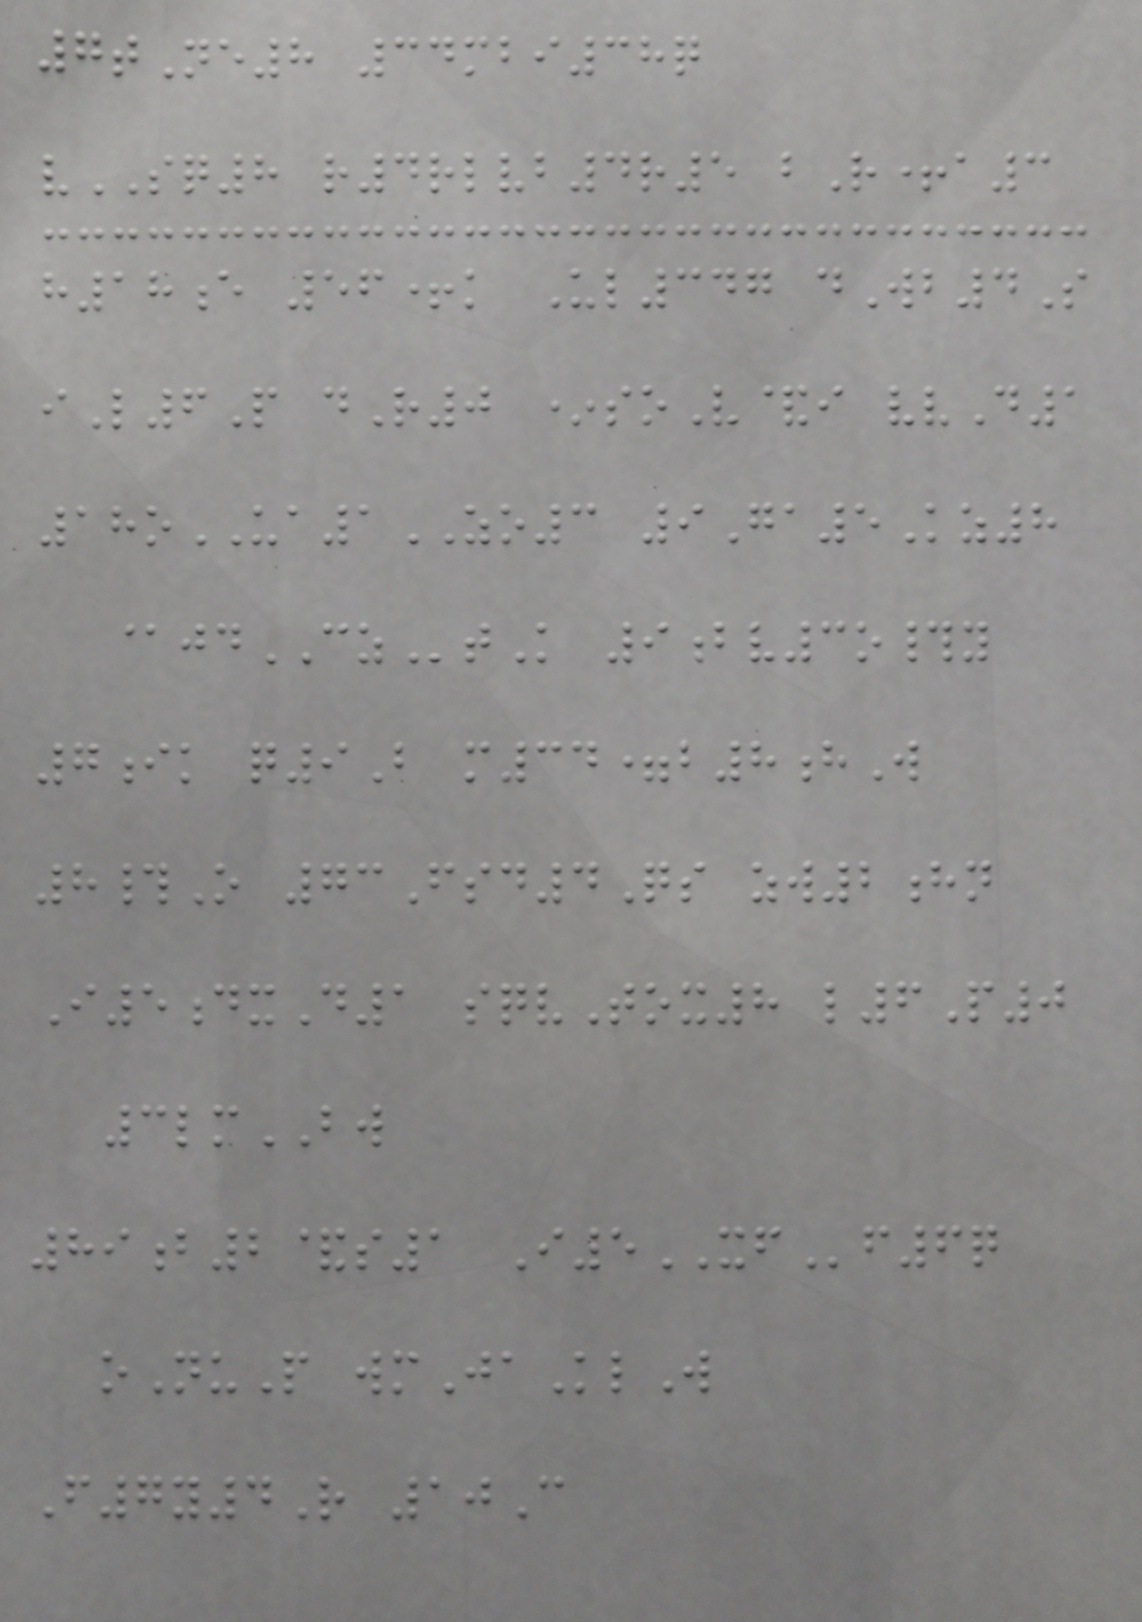7tNe8 34mbi38q
vSQ8 r4rlvb4r5 bR+a3
h18e 56+k Ul347 dWb4S
iL6P dR0 *soV&i vvD1
18oUA1ZO3 9Ga5Kz8
@jdCZtK 9bv3o#y
7ik q9B m34=b8hW
8#O 73Fsd4Qs zw2hn
I5dxD1 sqvTox8 l6P0
3lmBW
89b2&s1 I5XFf6q
oNuP wmJaKlW
F7y4R 10C
